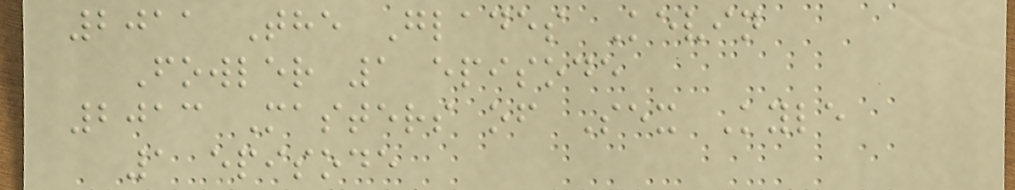2011 The Glades Kevin
Fowler 1 episode
2013 Masters of Sex Kyle
1 episode
